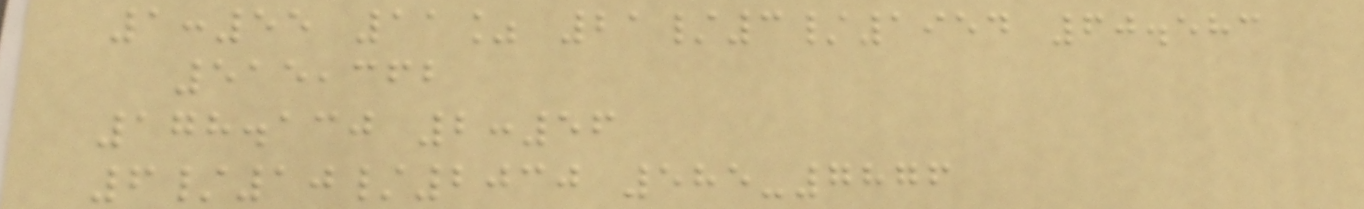1:55 11% 21/3/1954 60.583
515,362
178.130 2:56
6/10/2030 585-7876
